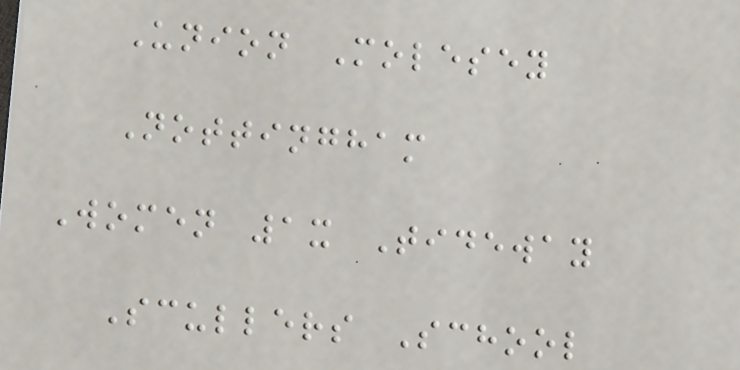Union Molesey
Nottingham
Women 1x Tideway
Scullers School
